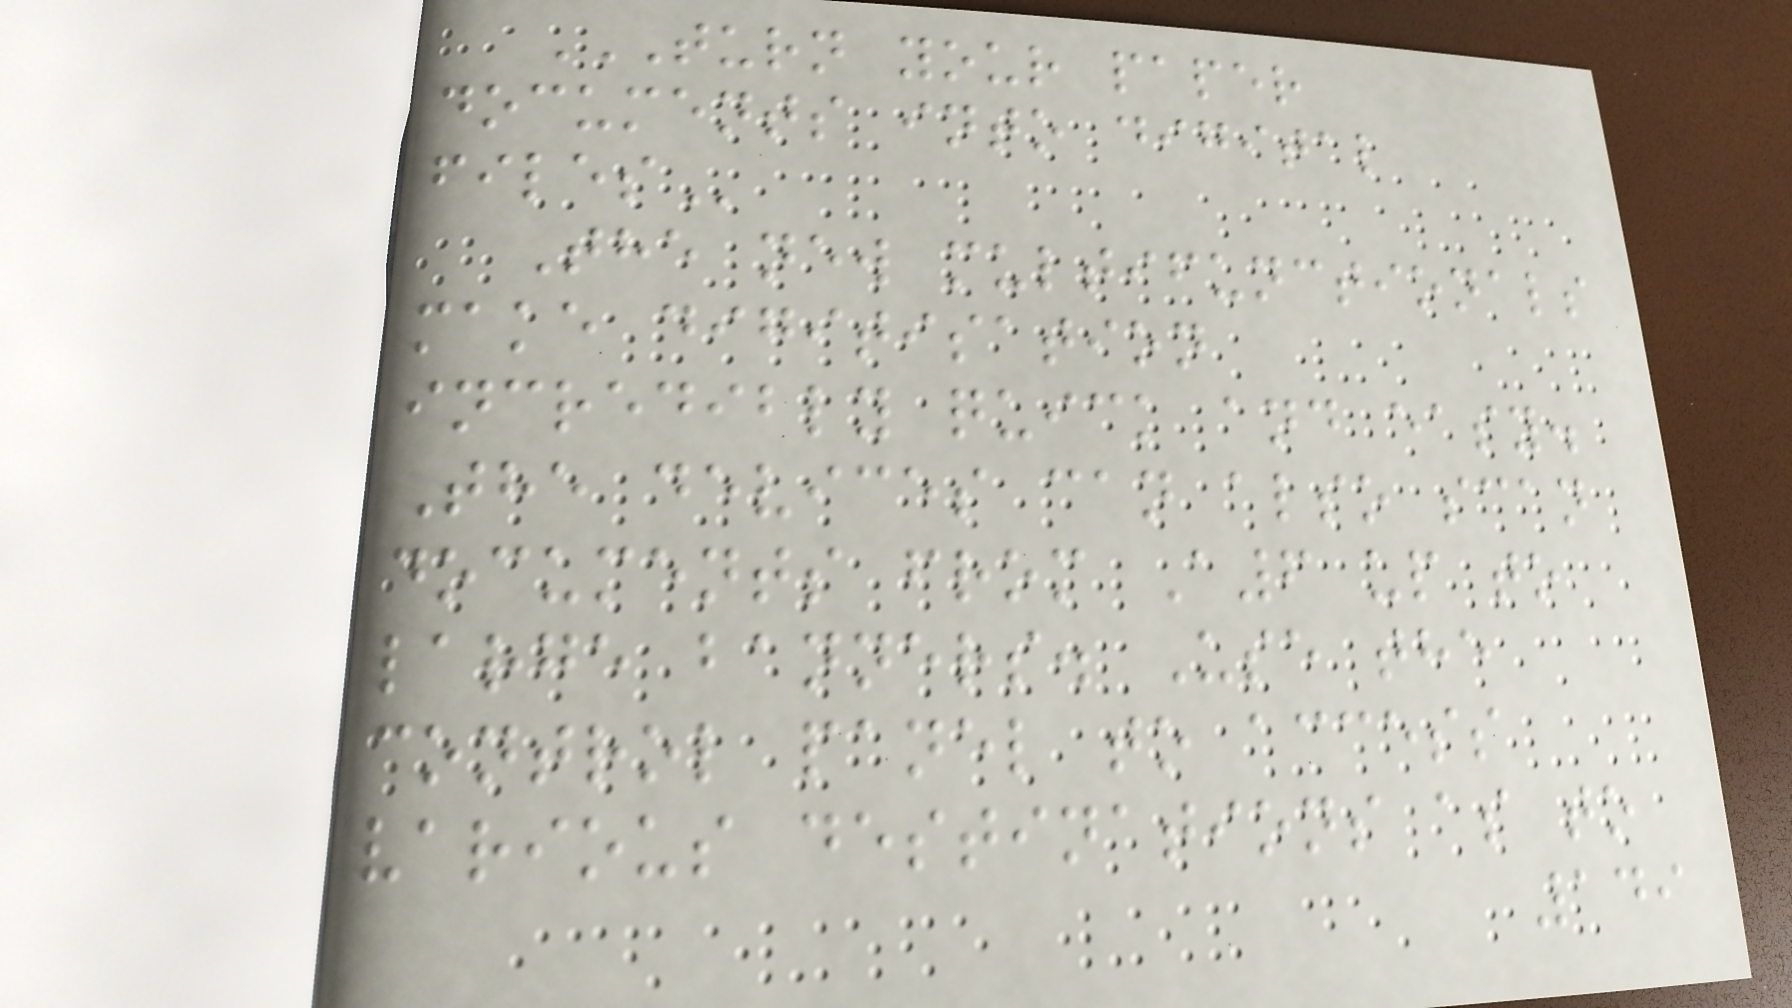TURN YOUR PAPER
DOCUMENTS INTO DIGITAL
FILES
The new multifunctionals
make digitisation
incredibly quick and easy.
The devices can also scan
documents from A6 up to
large banners. Use the
control panel to access
various destinations as to
149
